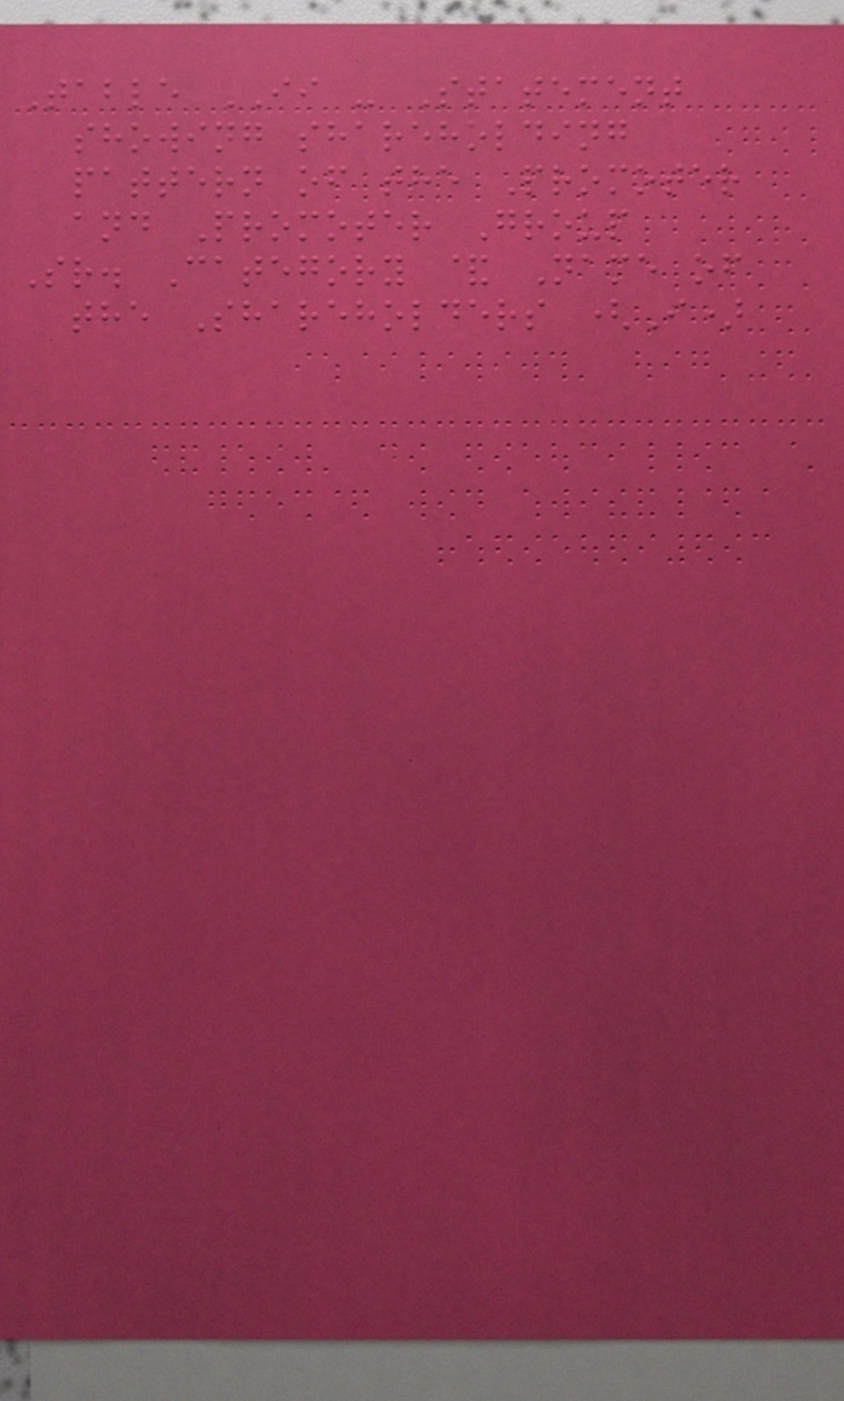Table II - Statement
showing shareholding
pattern of the Promoter
and Promoter Group
Sr. Category & Name of
the Shareholders (I)
